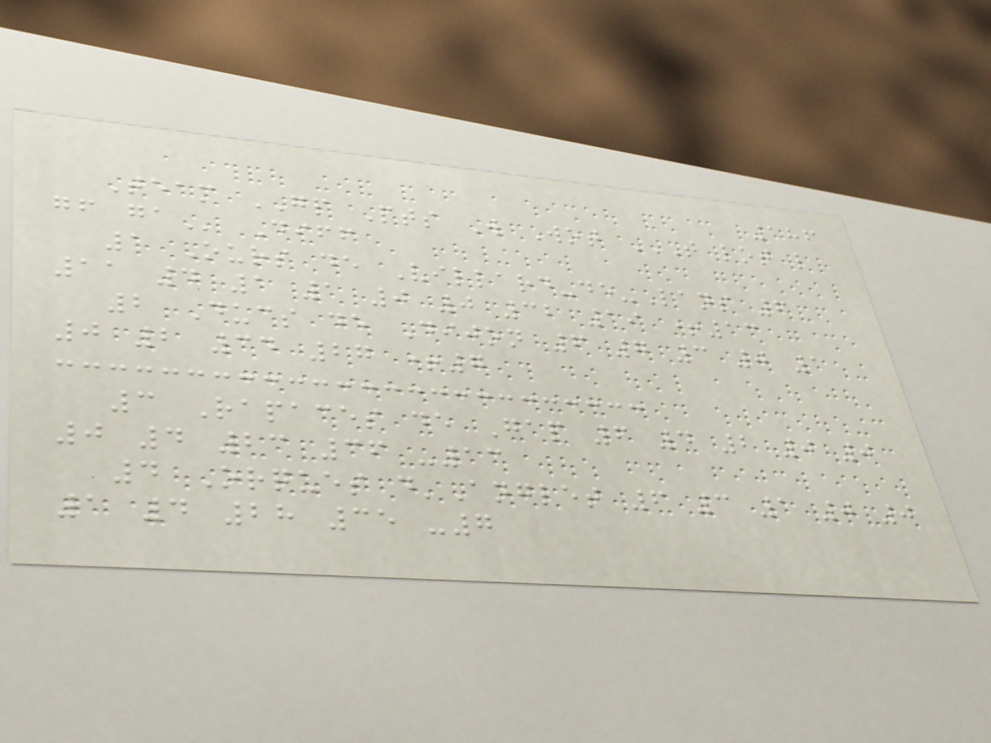186
Team GP Pts W Wot T LOT L
GF GA Diff
1 Ours de Villard-de-Lans 6
11 4 1 1 0 0 32 19 +13
2 Ducs de Dijon 6 7 3 0 1
0 2 34 27 +7
3 Rapaces de Gap 6 4 2 0 0
0 4 23 36 -13
4 Orques d'Anglet 6 3 1 0 0
1 4 28 35 -7
